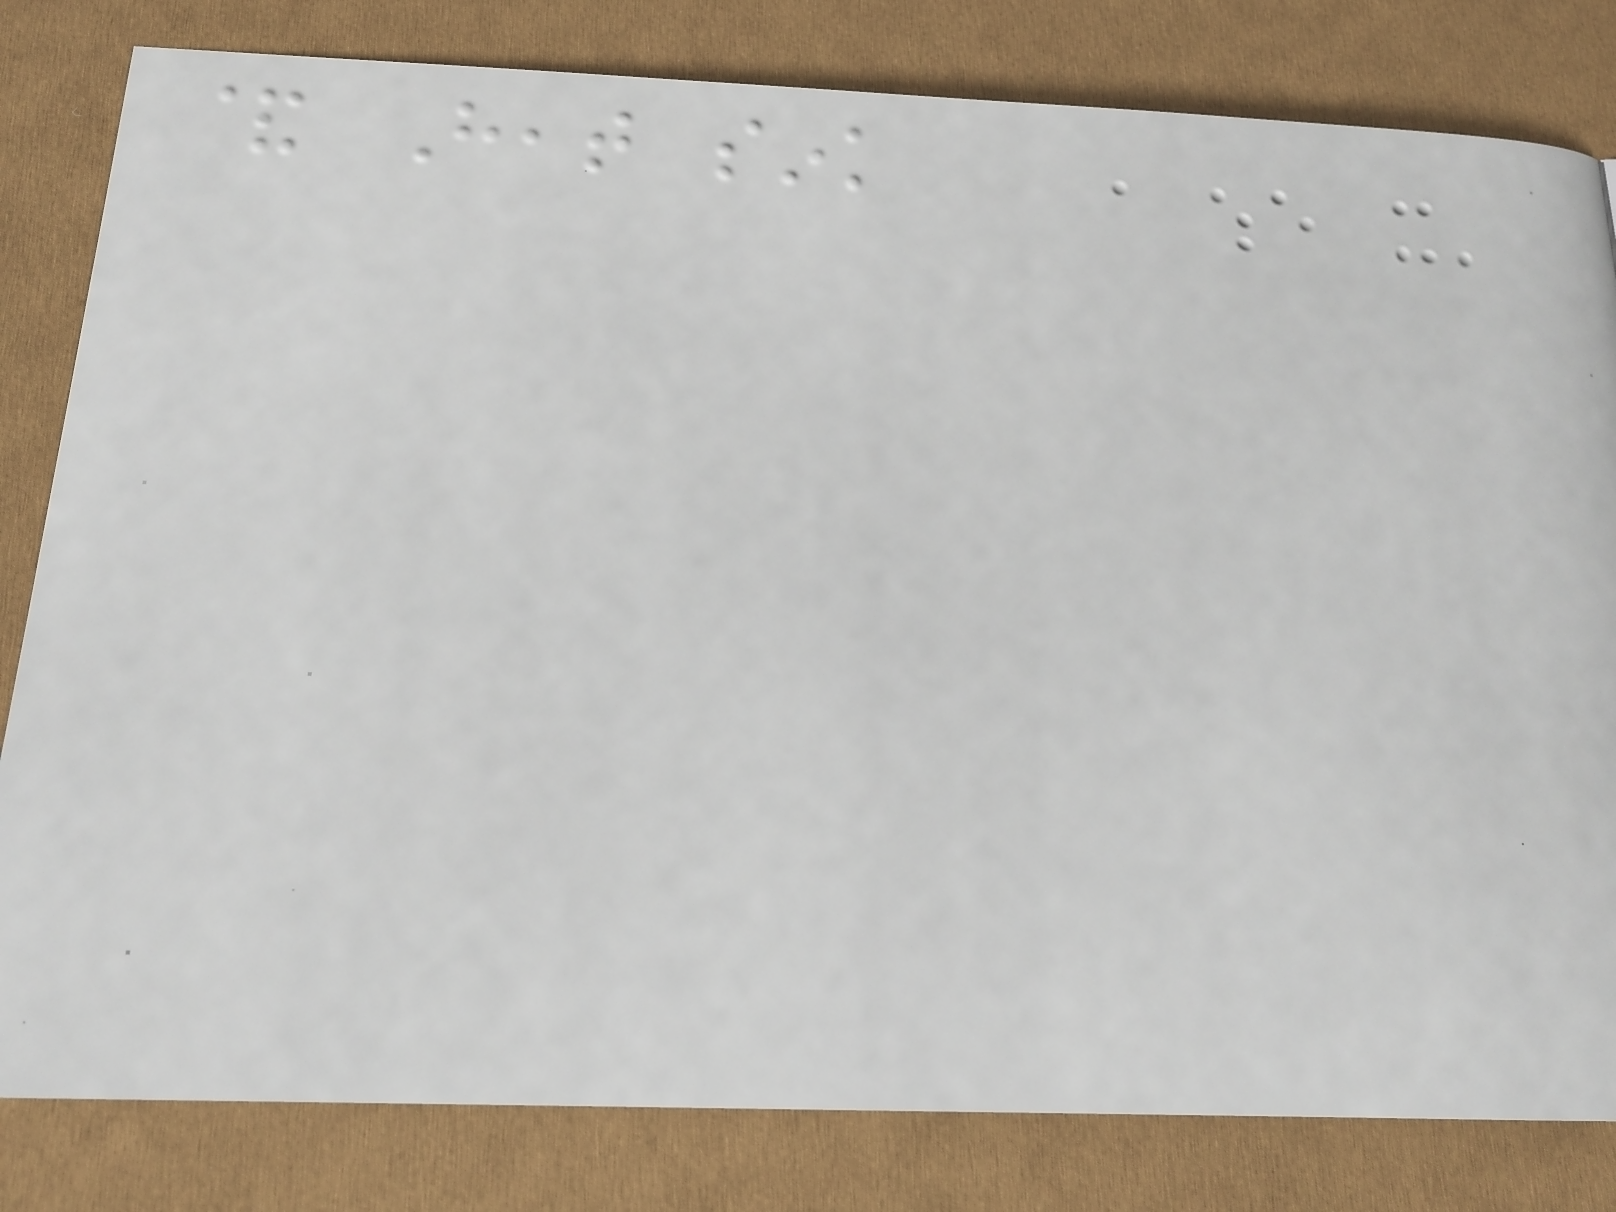& Heat sink
